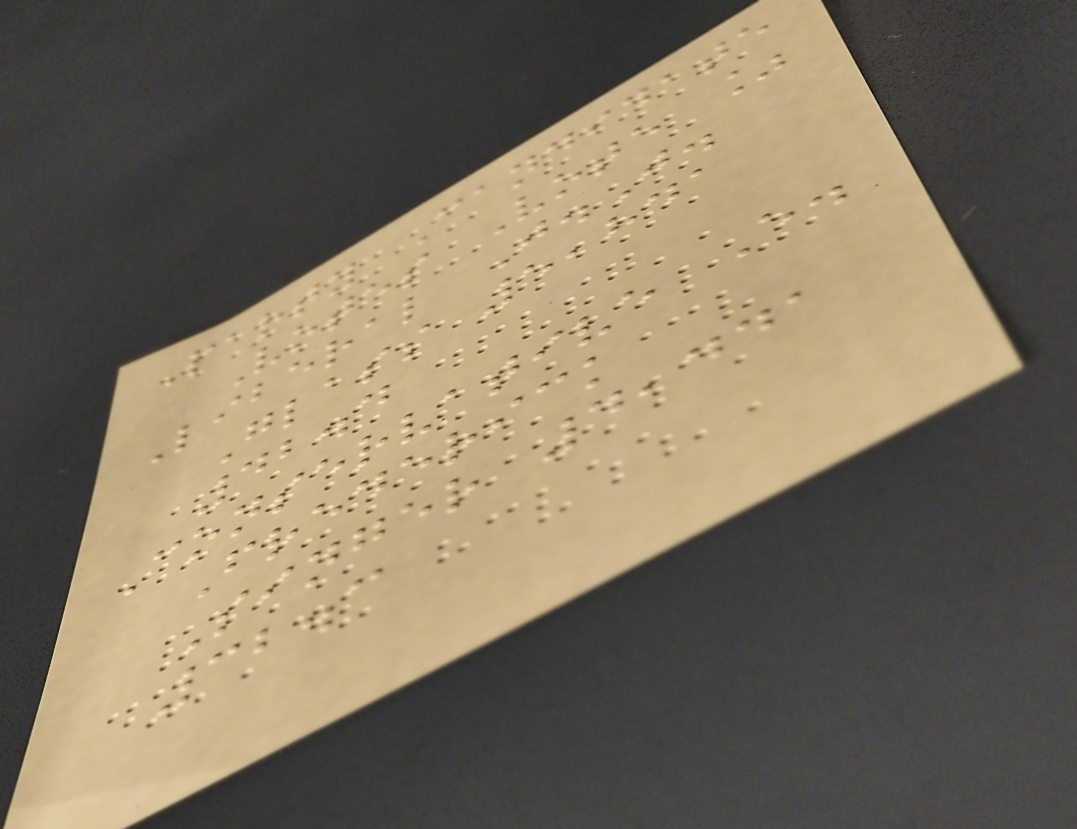Party Candidate
Votes Vote %
Liberal J.J.
Glass 5,841
42.4
Conservative E.
Frederick
Singer 4,441
32.3
